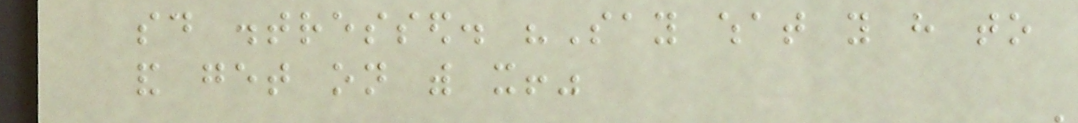said distressed. "Say what you have to
and get on with it!"
